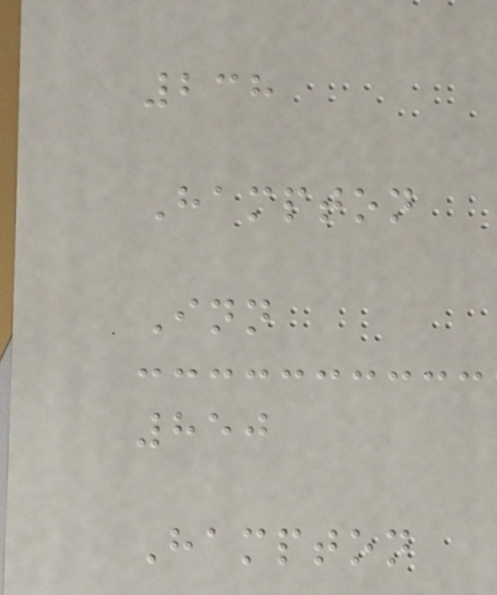238
Hampton
Inn
850
Hampton
